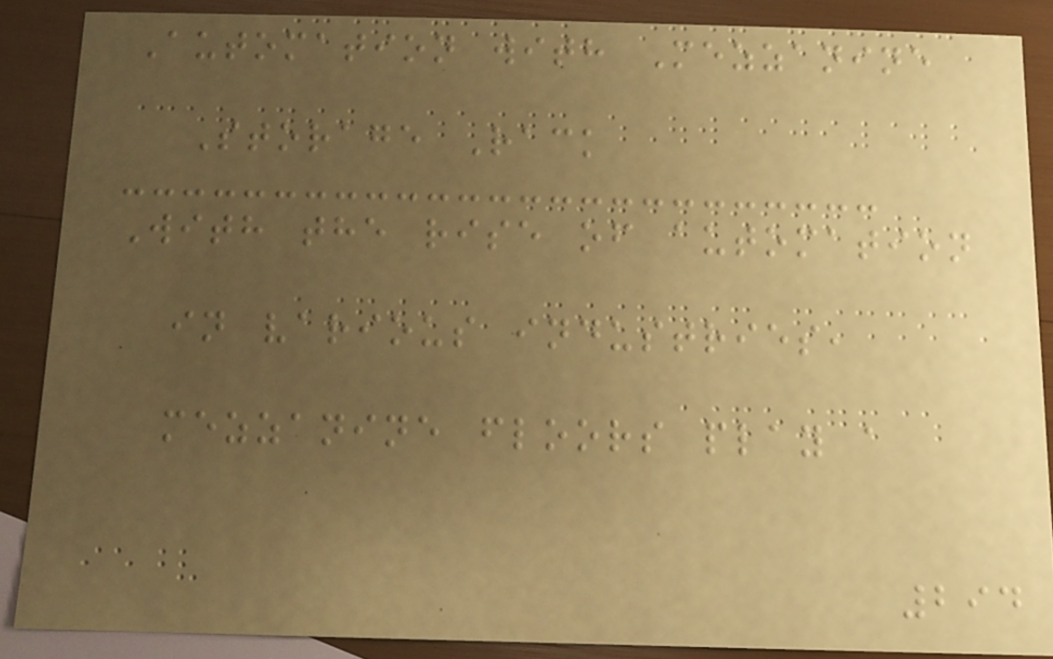Automation with Mezzanine
Storage Rack
With the rise of automation
in various industries,
mezzanine floors play a
294
